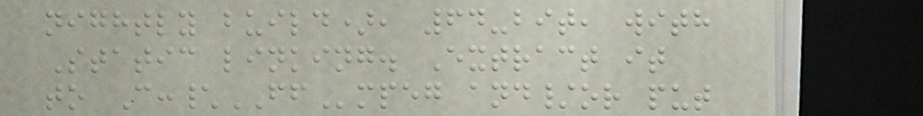nightly build), 64-bit, with
Static linking. Extract it
to C:\FFmpeg and/or put
